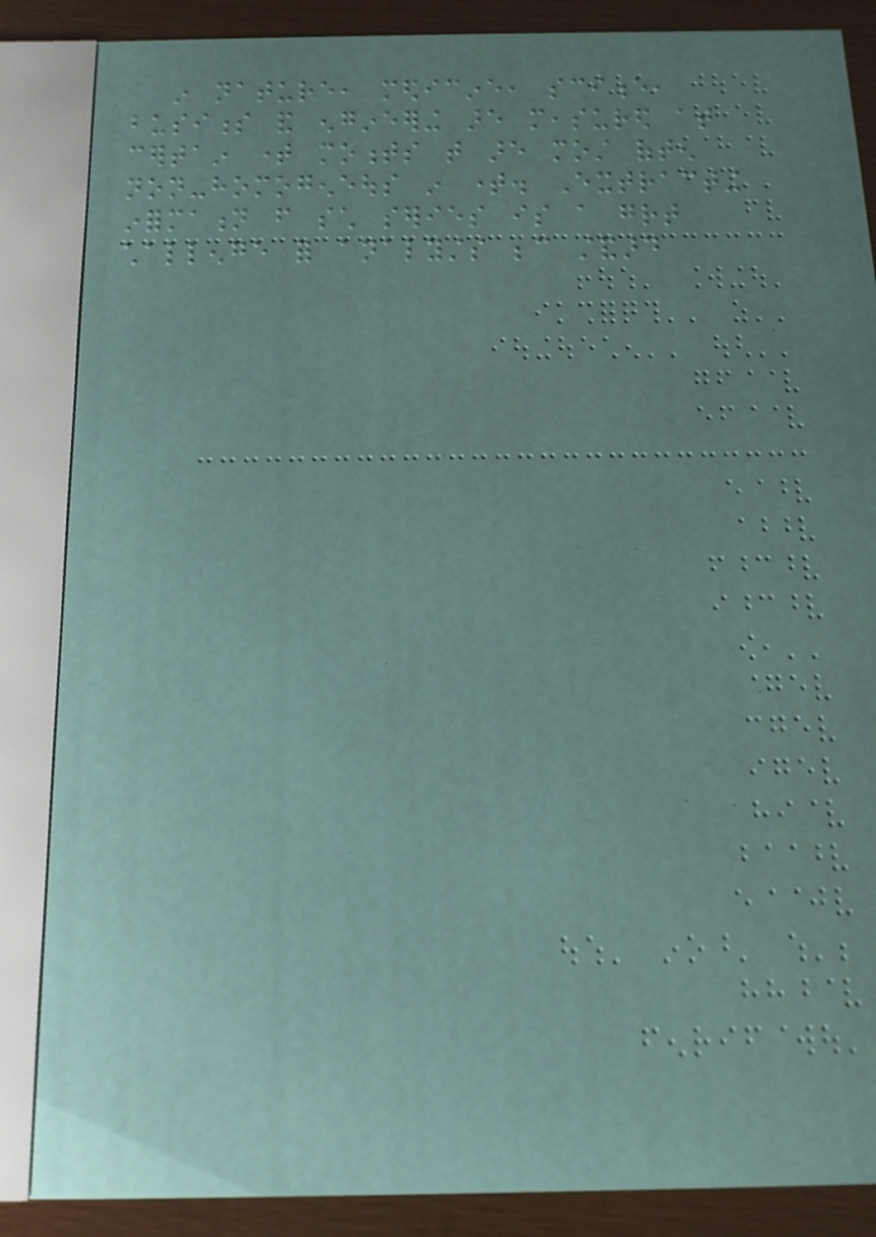in nature, medicine, science,
business and engineering are measured at
certain time moments that are most often
non-homogeneous in time. Extracting
information from such series is a great
challenge for analysts because standard
